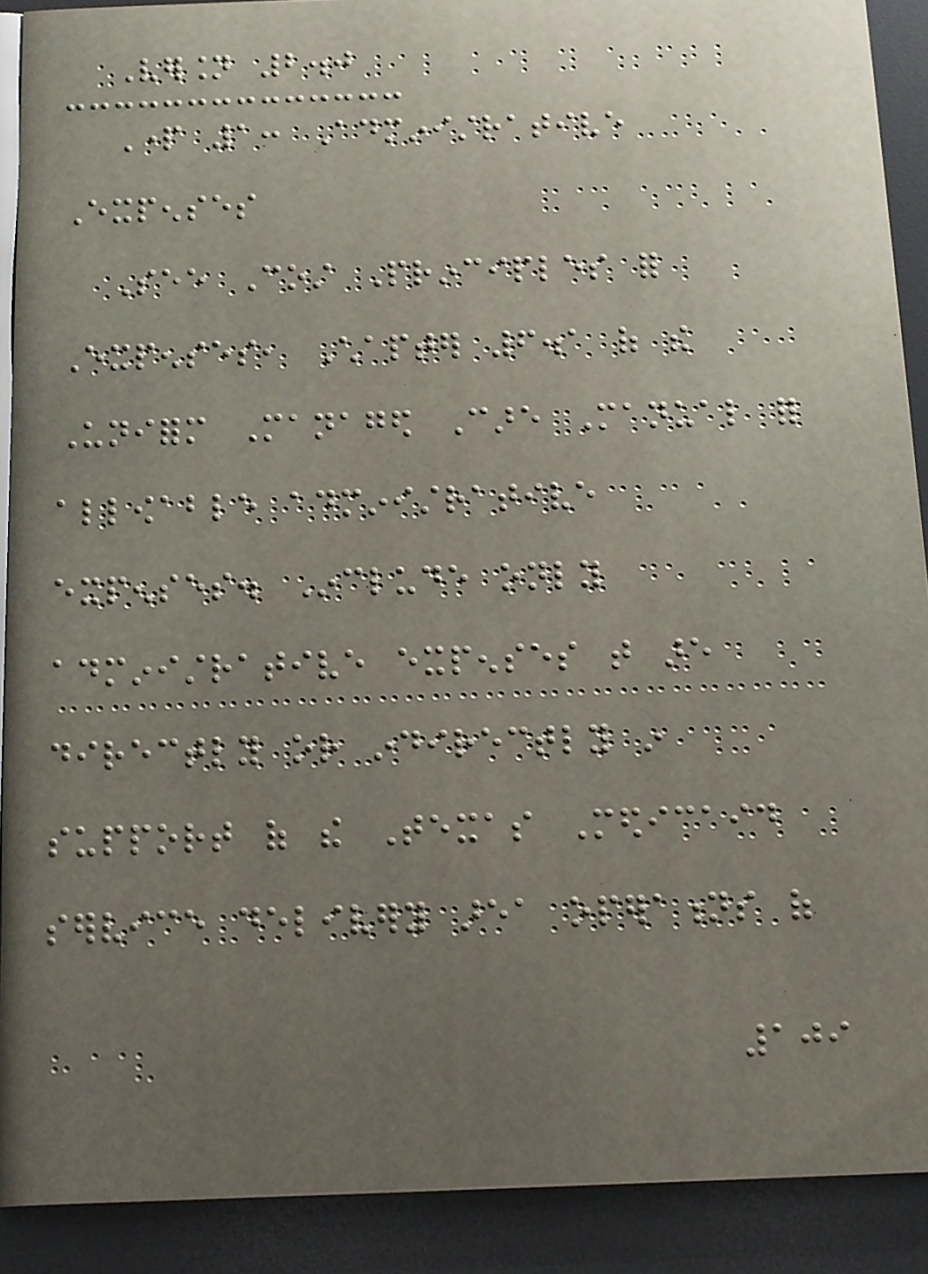Version 2.0
Part 1: Administrative
Expenses
See Cost Principles for
Expenses, Chapter 6.1 of the
Uniform Managed Care Manual for
allowable administrative
expenses. Include only
administrative expenses that are
directly or indirectly in
support of the Texas Medicaid
service delivery area operations of
109
